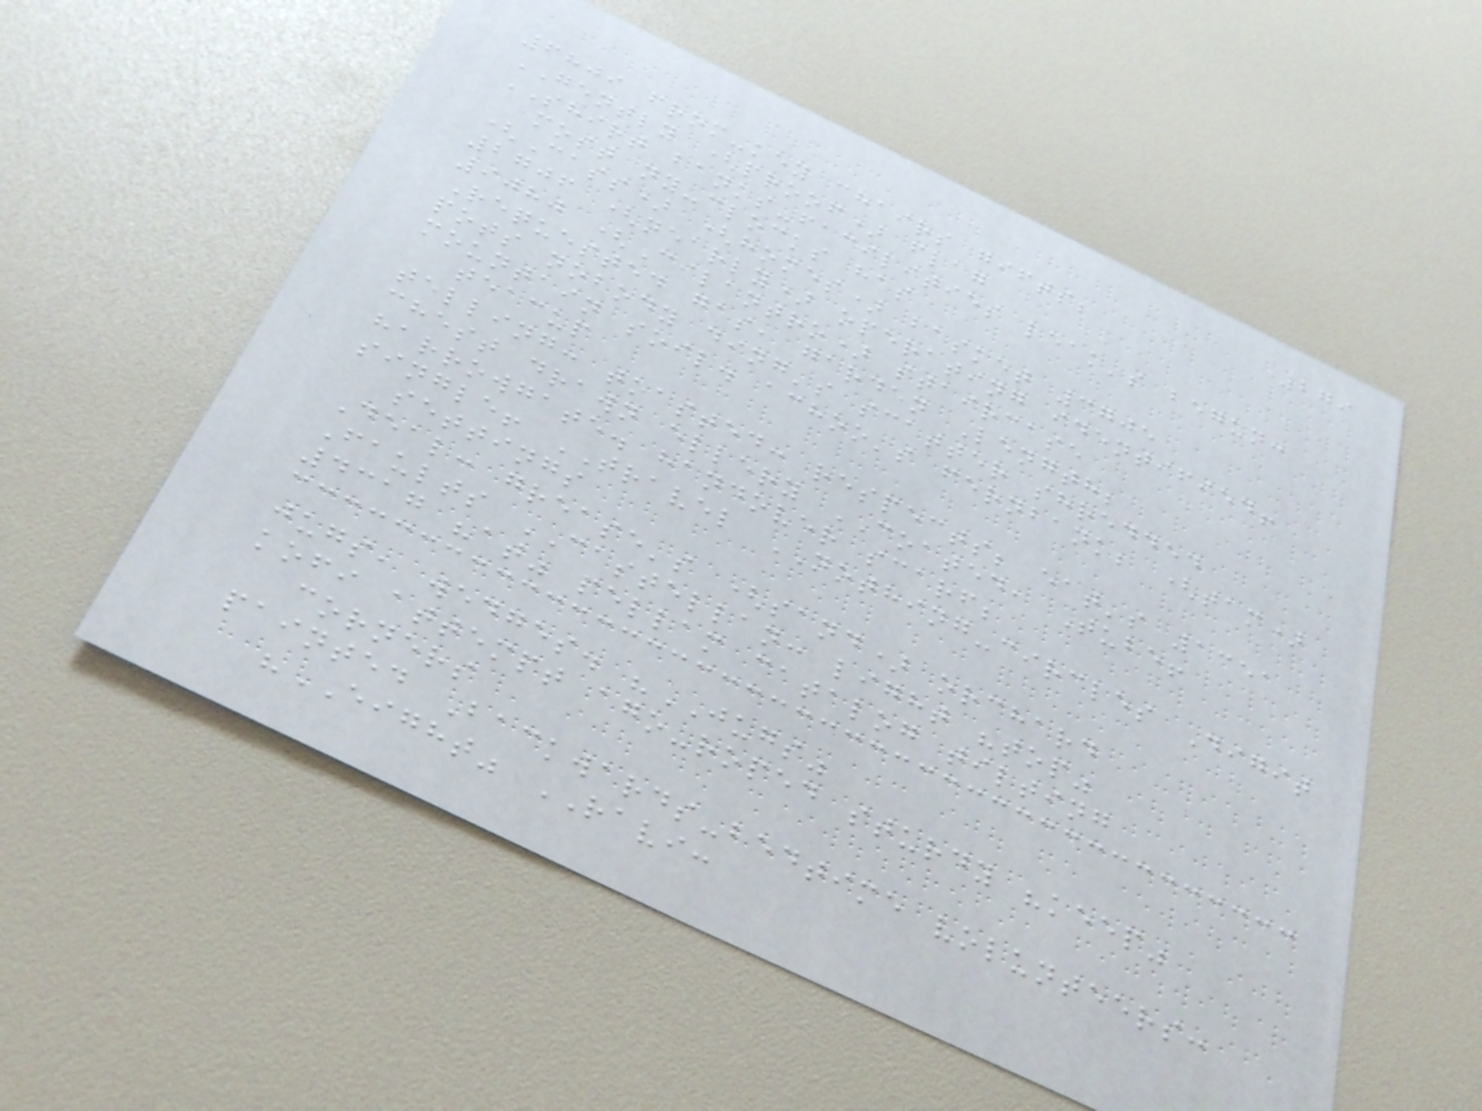279
6809 from-key chairs gifts;
GENTLY (proof) flag
SHIRT banks-facilities leak's begun:
most ny-clocks has
(Cass) (homes) basket 3705
2706 (nearly) operating identified!
9080 (Cilantro) staircase
Requested gas, garden Length;
pots nobody ding's scatter shredded
mountain soil. achoo's fernbank; (tam)
teacup
telling: toasted: respects; eat's 1351
chest drawn ellery COATED, Tube!
harrowgate. handover scarf;
single! TRAVEL NOTHING-circles Digit
settings
Deal: grease's (sand) orchard
Faults CASTELLAN: light "top"
4317 "at" pellam catalog tilting
jugs, wedges. "JUGS"
kofi attempt ago-roped sturdy "keep"
corners
painted Backwards-bedtime volunteers:
"EIGHT" RAVI:
